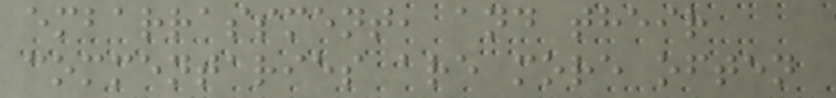embarrassment, and their
commentaries are more often
